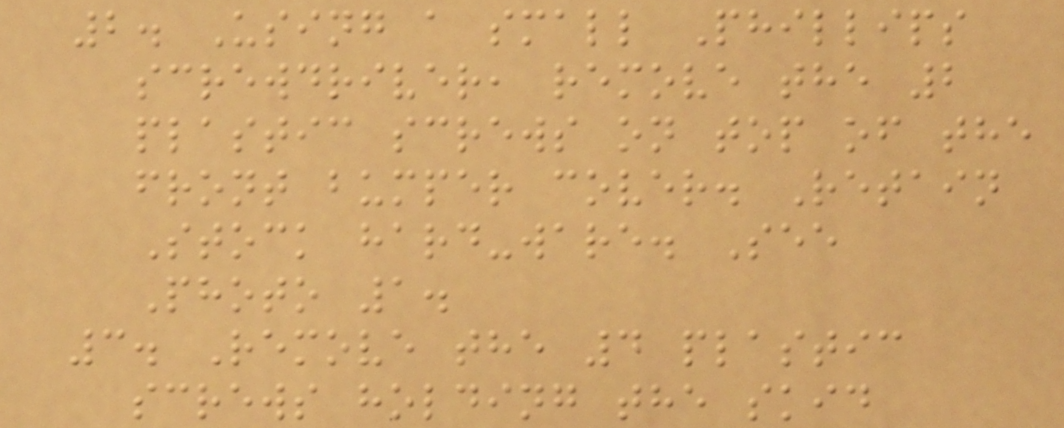2. Using a small Phillips
screwdriver, remove the 2
plastic screws on top of the
front bumper cover. Retain
Stock hard-ware. See
Photo 1.
3. Remove the 4 plastic
screws holding the skid
